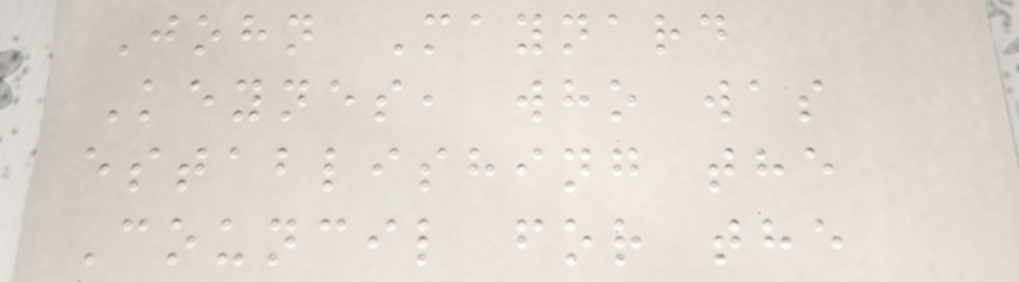John Maynard
Keynes, who was
establishing the
Council for the
